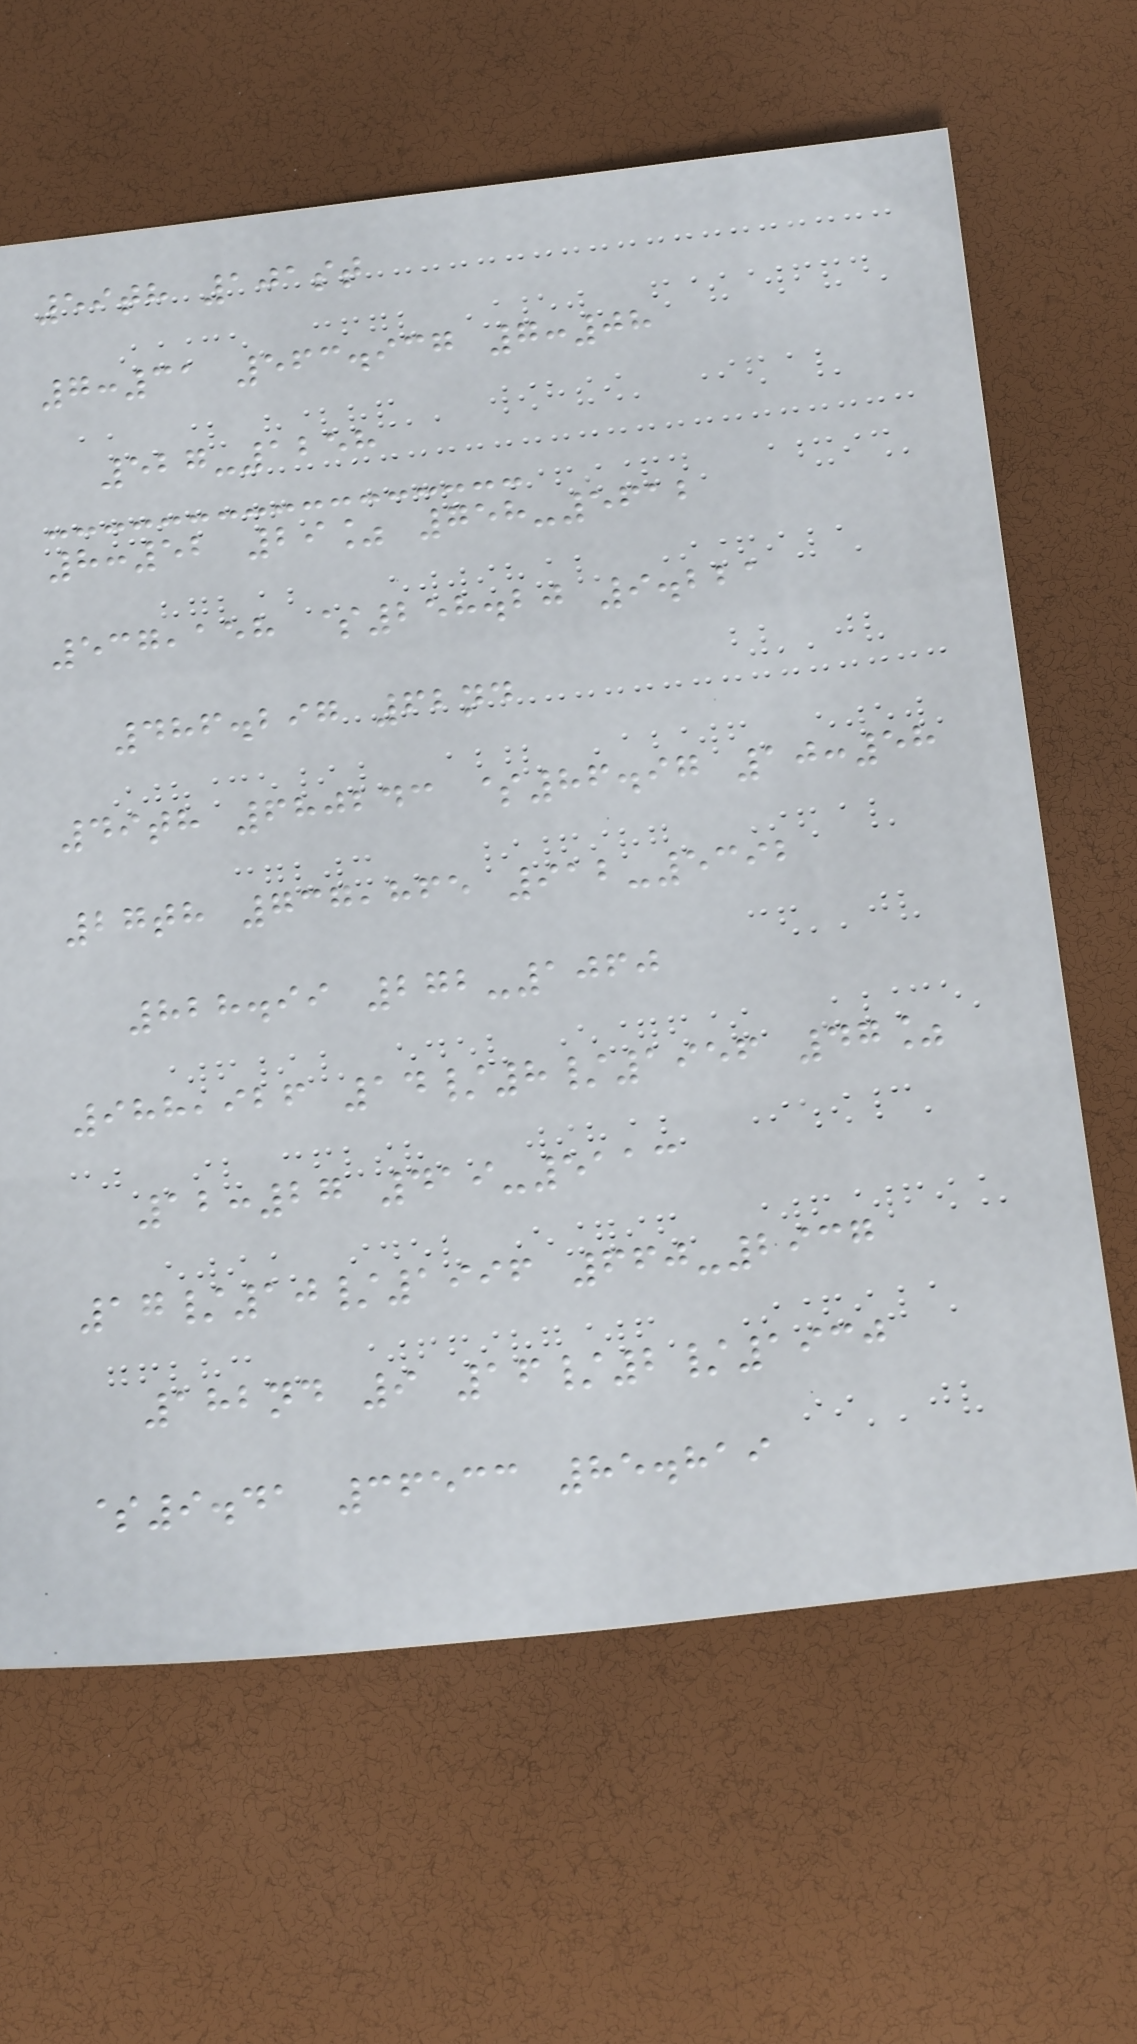59th 101st
7:31 563.937 7:08
527-1258
8:52 29% 758-5612
537,158 $258.20 9.221
486.297 62nd
49th 680243 $86.97 10:58
27th 737,865 912-5392
828.99 272-1060
988,926 14/8/1956 47%
12:27 419-5113
17/10/1996 660-2937
182nd 9 16/2/1930
$9.41 36533 85.819
